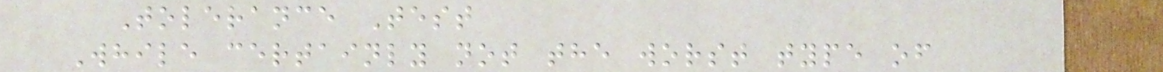Tolerance Test
While certainly not the worst type of
